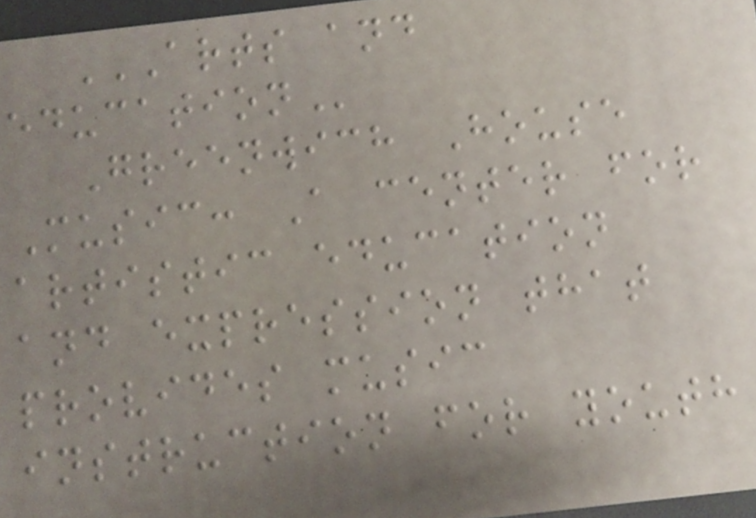ARTS AND
EDUCATION
Greenwich House
Music: A center for
artistic education
and expression that
provides music
instruction for youth
